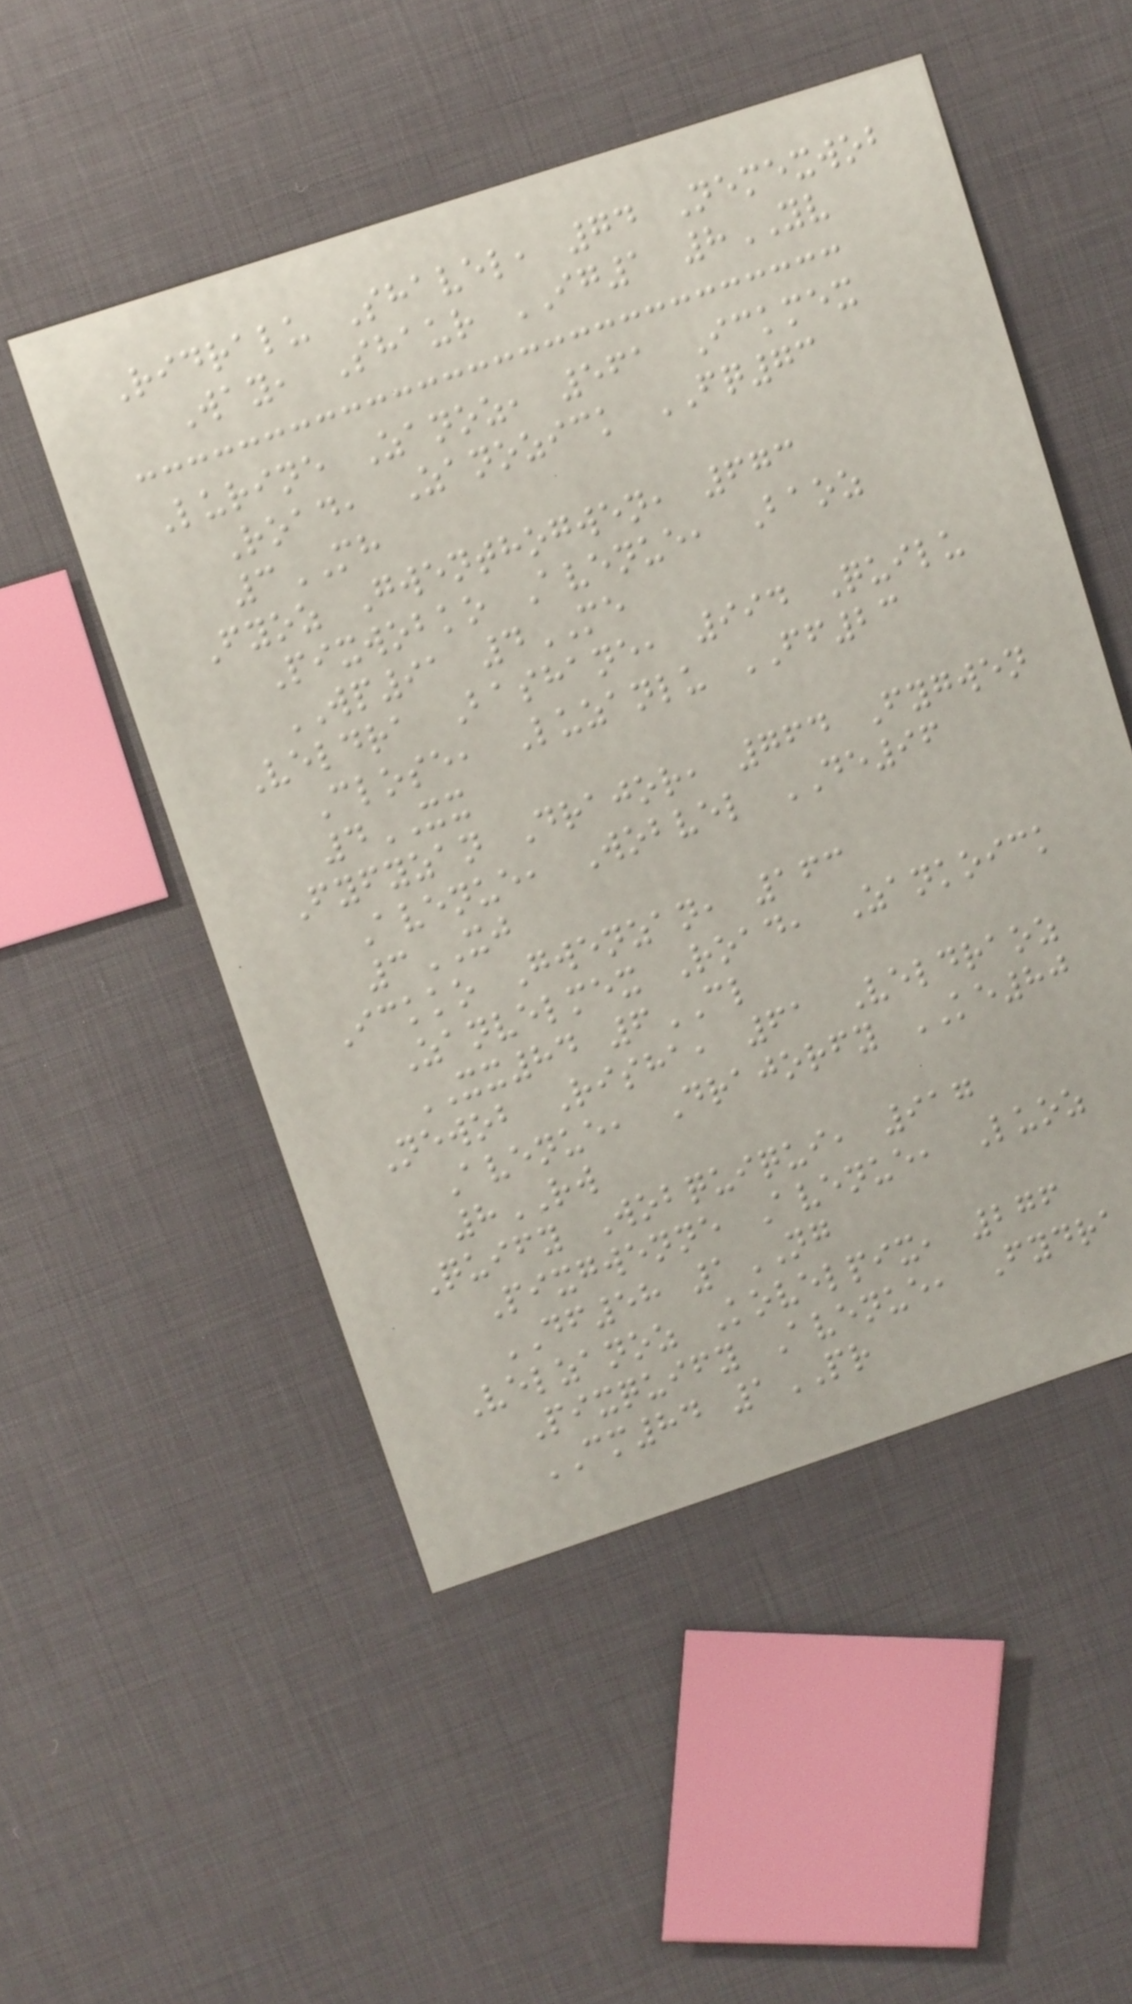Ridralu Shavel, 74 Nemexwob
Way, Shaur IG1 8YV
Lurine Zanoz, 561 Ickmex
Road, Zanozick FQ73
3MH
Fyoz Gwenthogwen, 673
Pixwobko Avenue, Baoz
WP91 4ME
Veldra Bashane, 994 Quilu
Close, Luzanlu FF23
4XX
Fyfyzan Drajor, 764 Fygwen
Avenue, Wobvel DE96
3XJ
Ickko Gwenzan, 163
Zanvelmex Road, Zankoick
XX84 6CL
Newob Risha, 61 Veldraoz
Avenue, Drajorfy KE80
8RW
Quify Wobquiqui, 917
Pixgwenne Avenue, Luoz
DF58 1NG
Velzanoz Kovelpix, 276
Pixquify Avenue, Fydra
CM84 1PR
